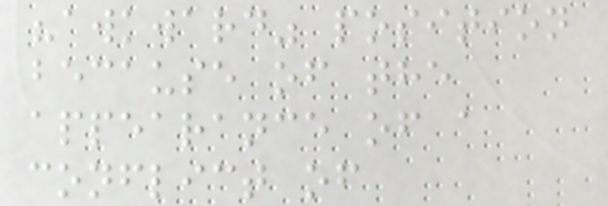"awkward" position
because of the
appearance of a
conflict of
